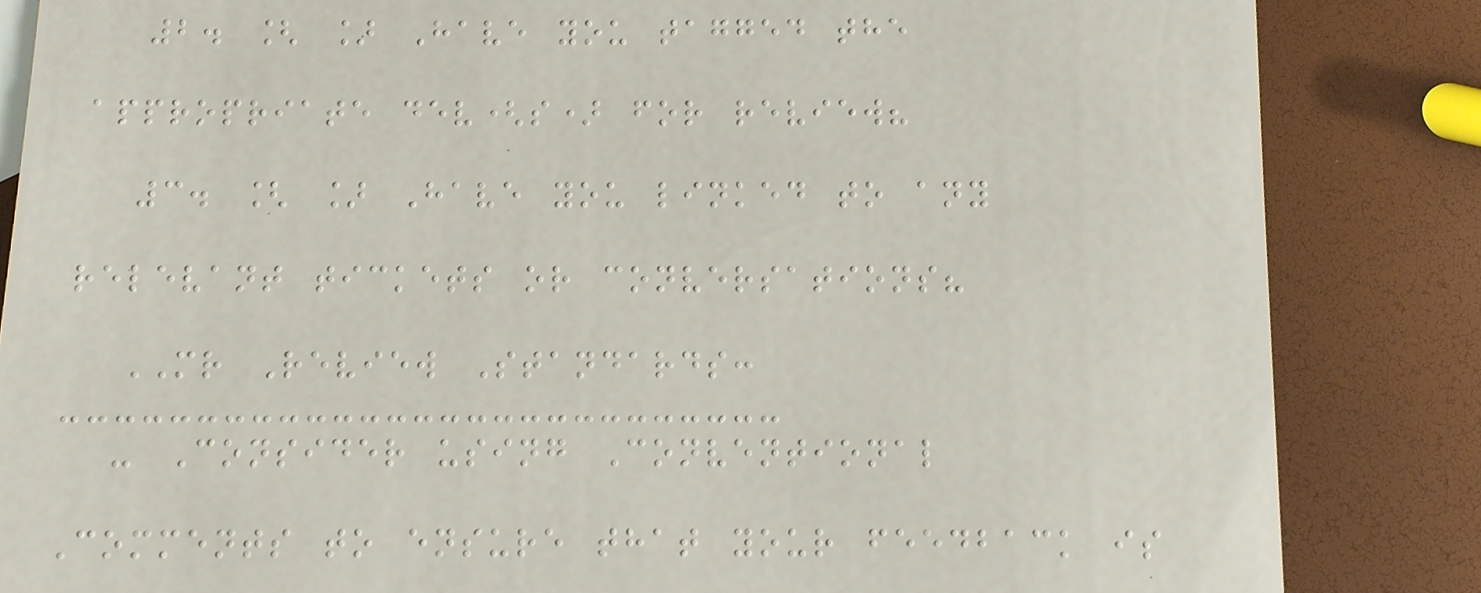2. [ ] Have you tagged the
appropriate dev(s) for review?
3. [ ] Have you linked to any
relevant tickets or conversations?
MR Review Standards:
- Consider using Conventional
Comments to ensure that your feedback is
